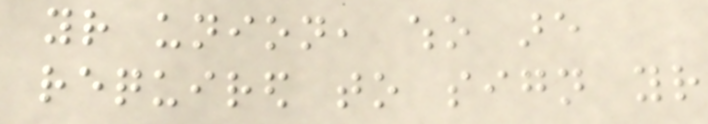your union, who are
required to sign your
